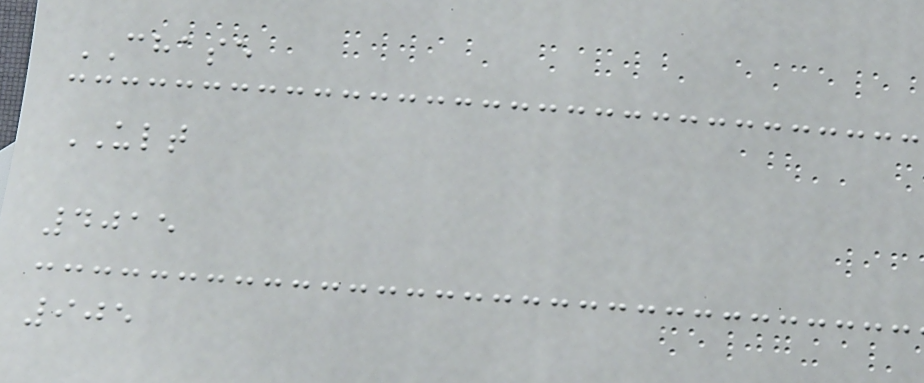CHASE
ULT
4015
905
